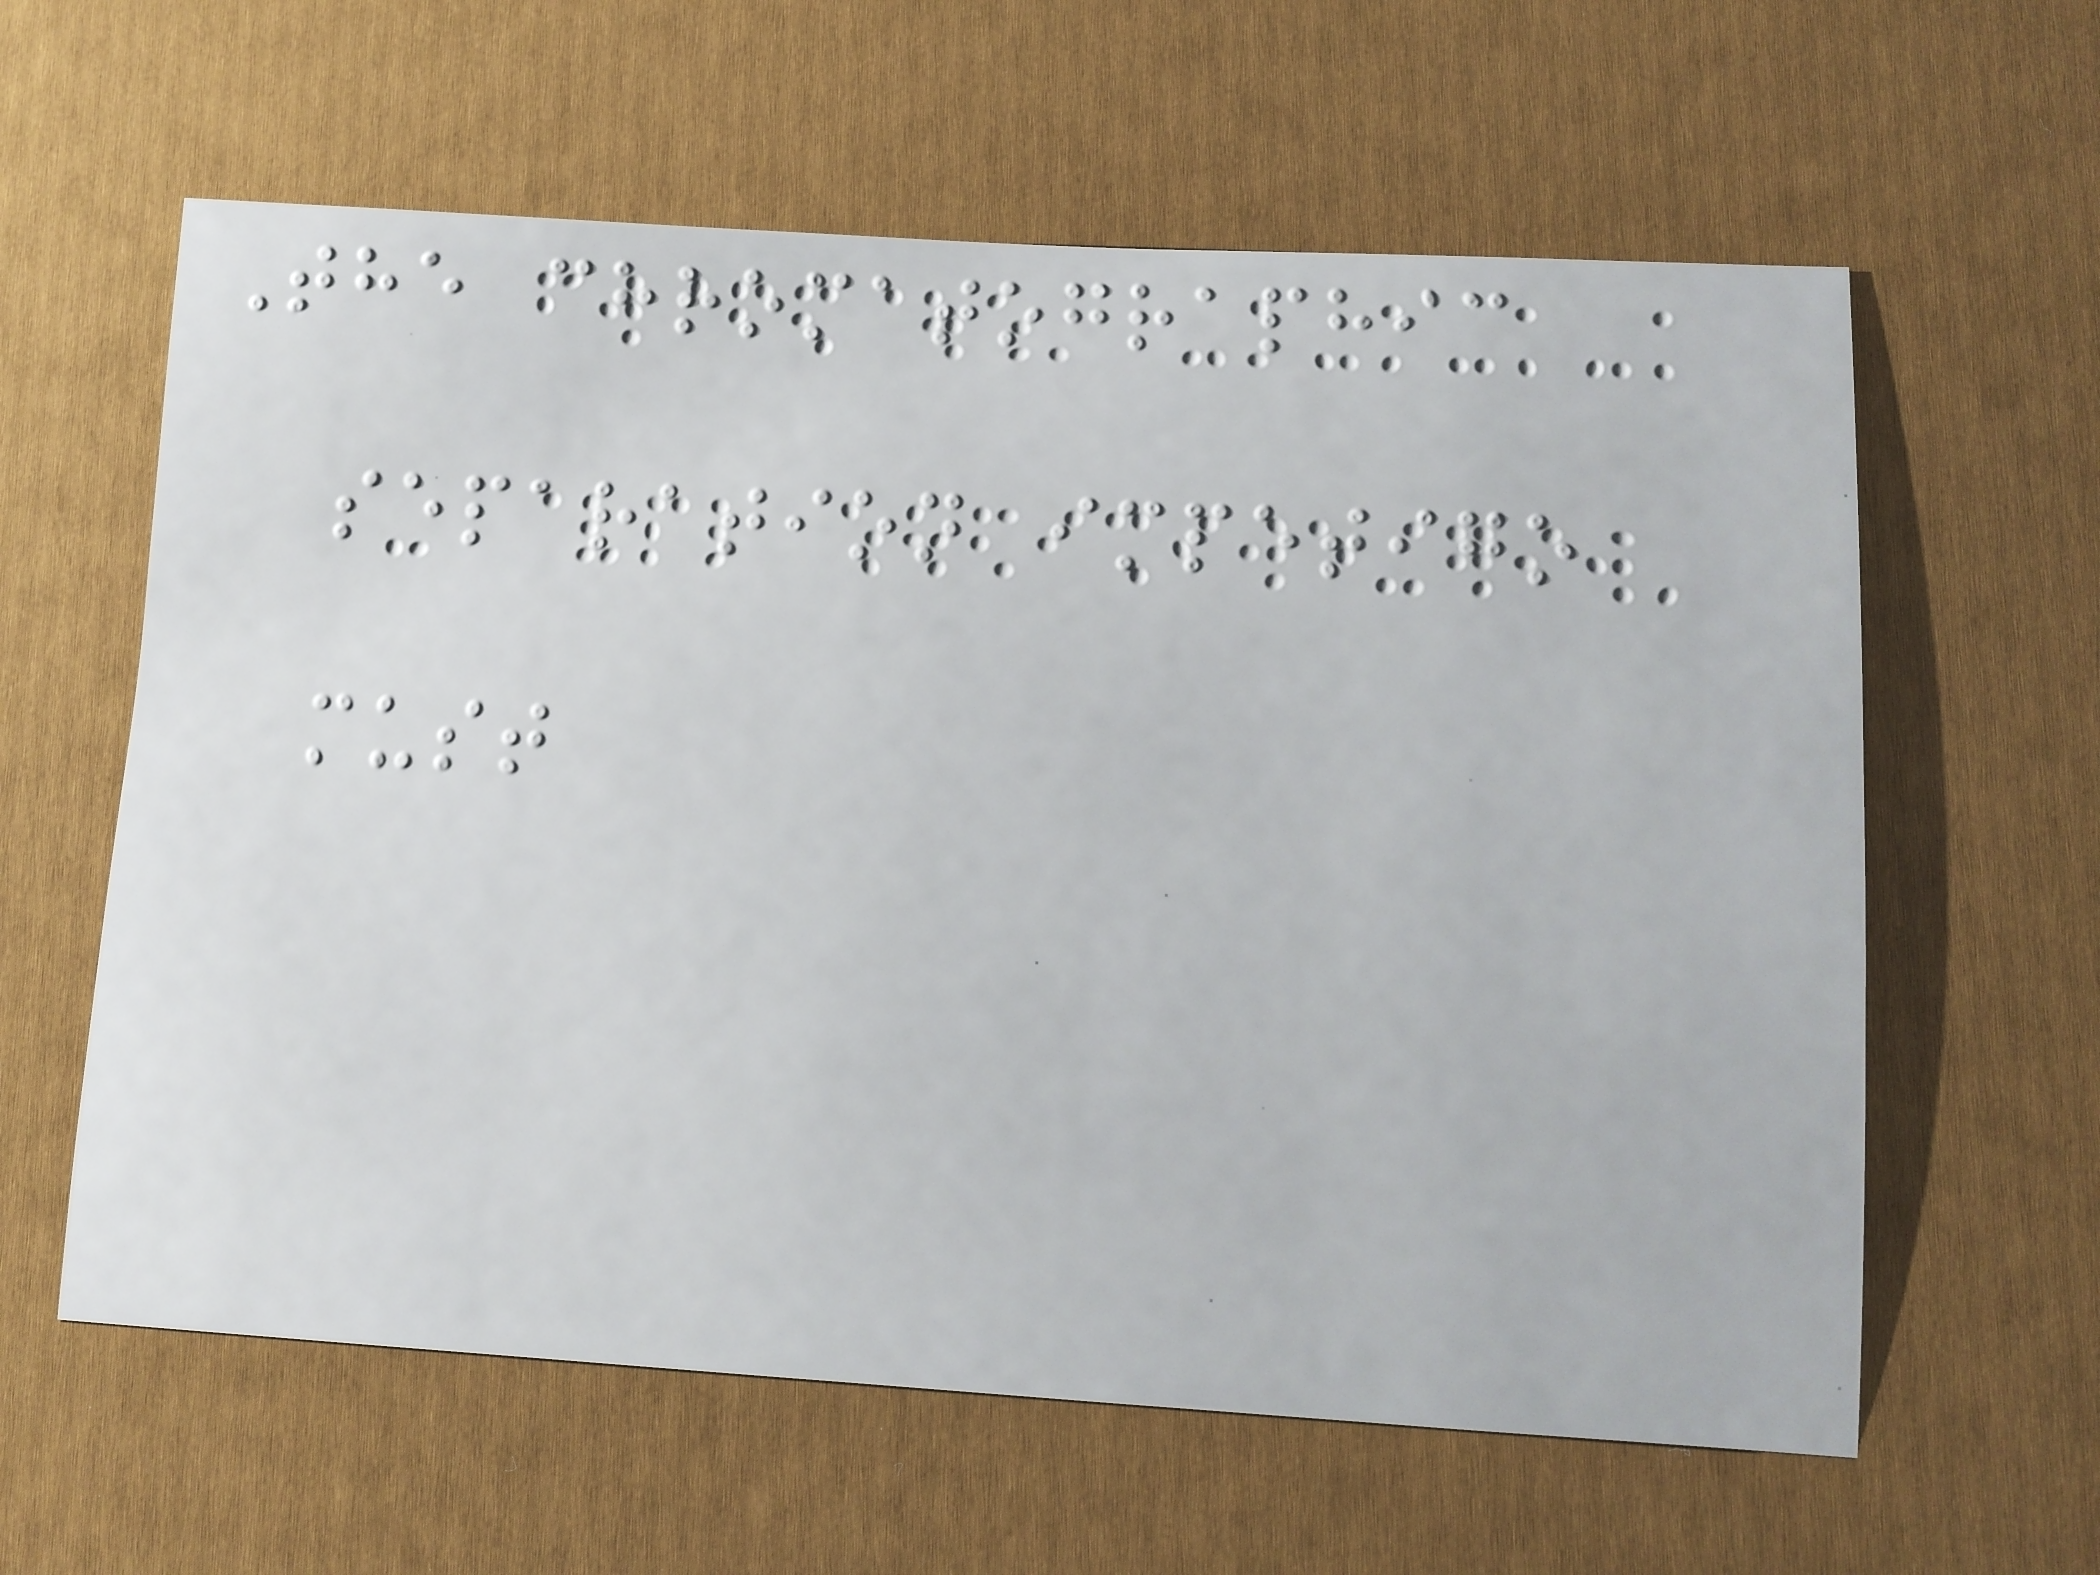The chromatographic
separation impetigo
must
